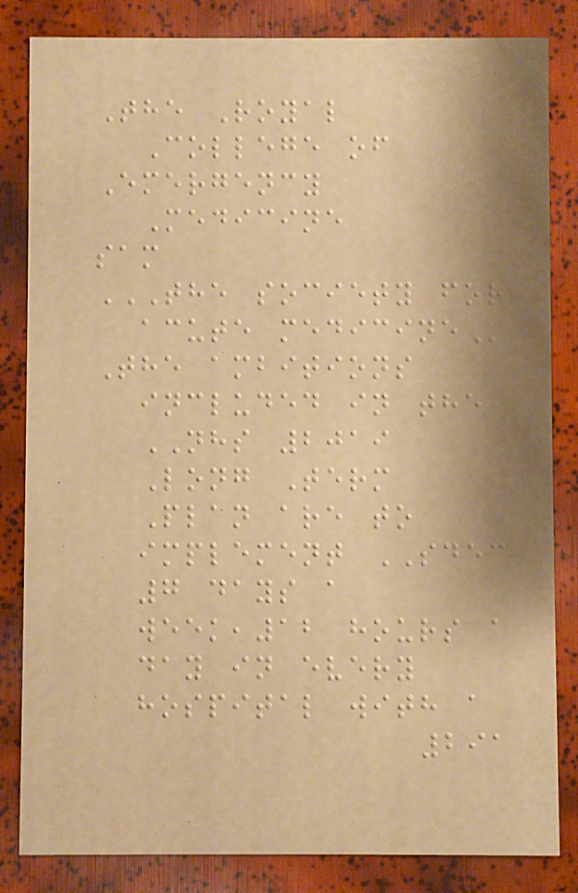The Royal
College of
Emergency
Medicine
sam
THE SOCIETY FOR
ACUTE MEDICINE
The ambitions
included in the
NHS 2019
Long Term
Plan are to
implement SDEC
7 days a
week,12 hours a
day in every
hospital with a
291
